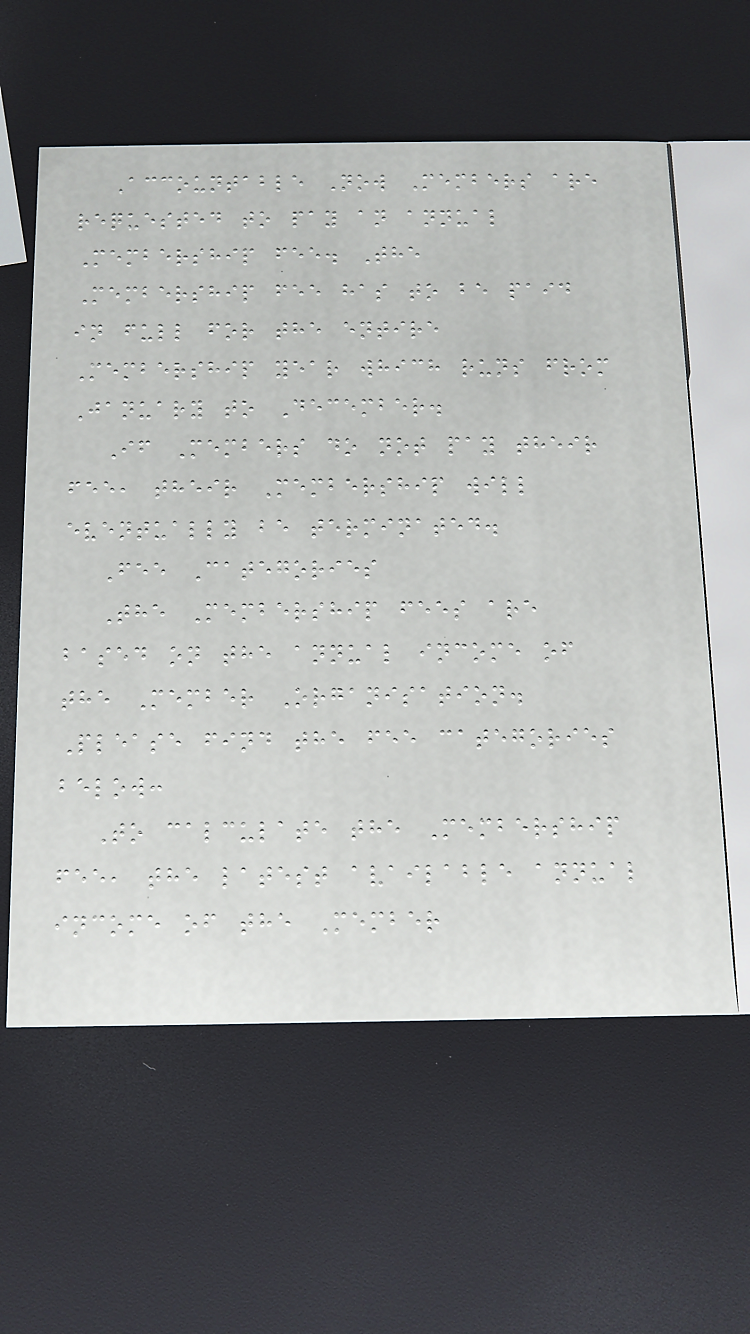Accountable Now Members are
requested to pay an annual
Membership fee. The
Membership fee has to be paid
in full for the entire
Membership year which runs from
January to December.
If Members do not pay their
fee, their Membership will
eventually be terminated.
Fee Categories
The Membership fees are
based on the annual income of
the Member Organisation.
Please find the fee categories
below:
To calculate the Membership
fee, the latest available annual
income of the Member
